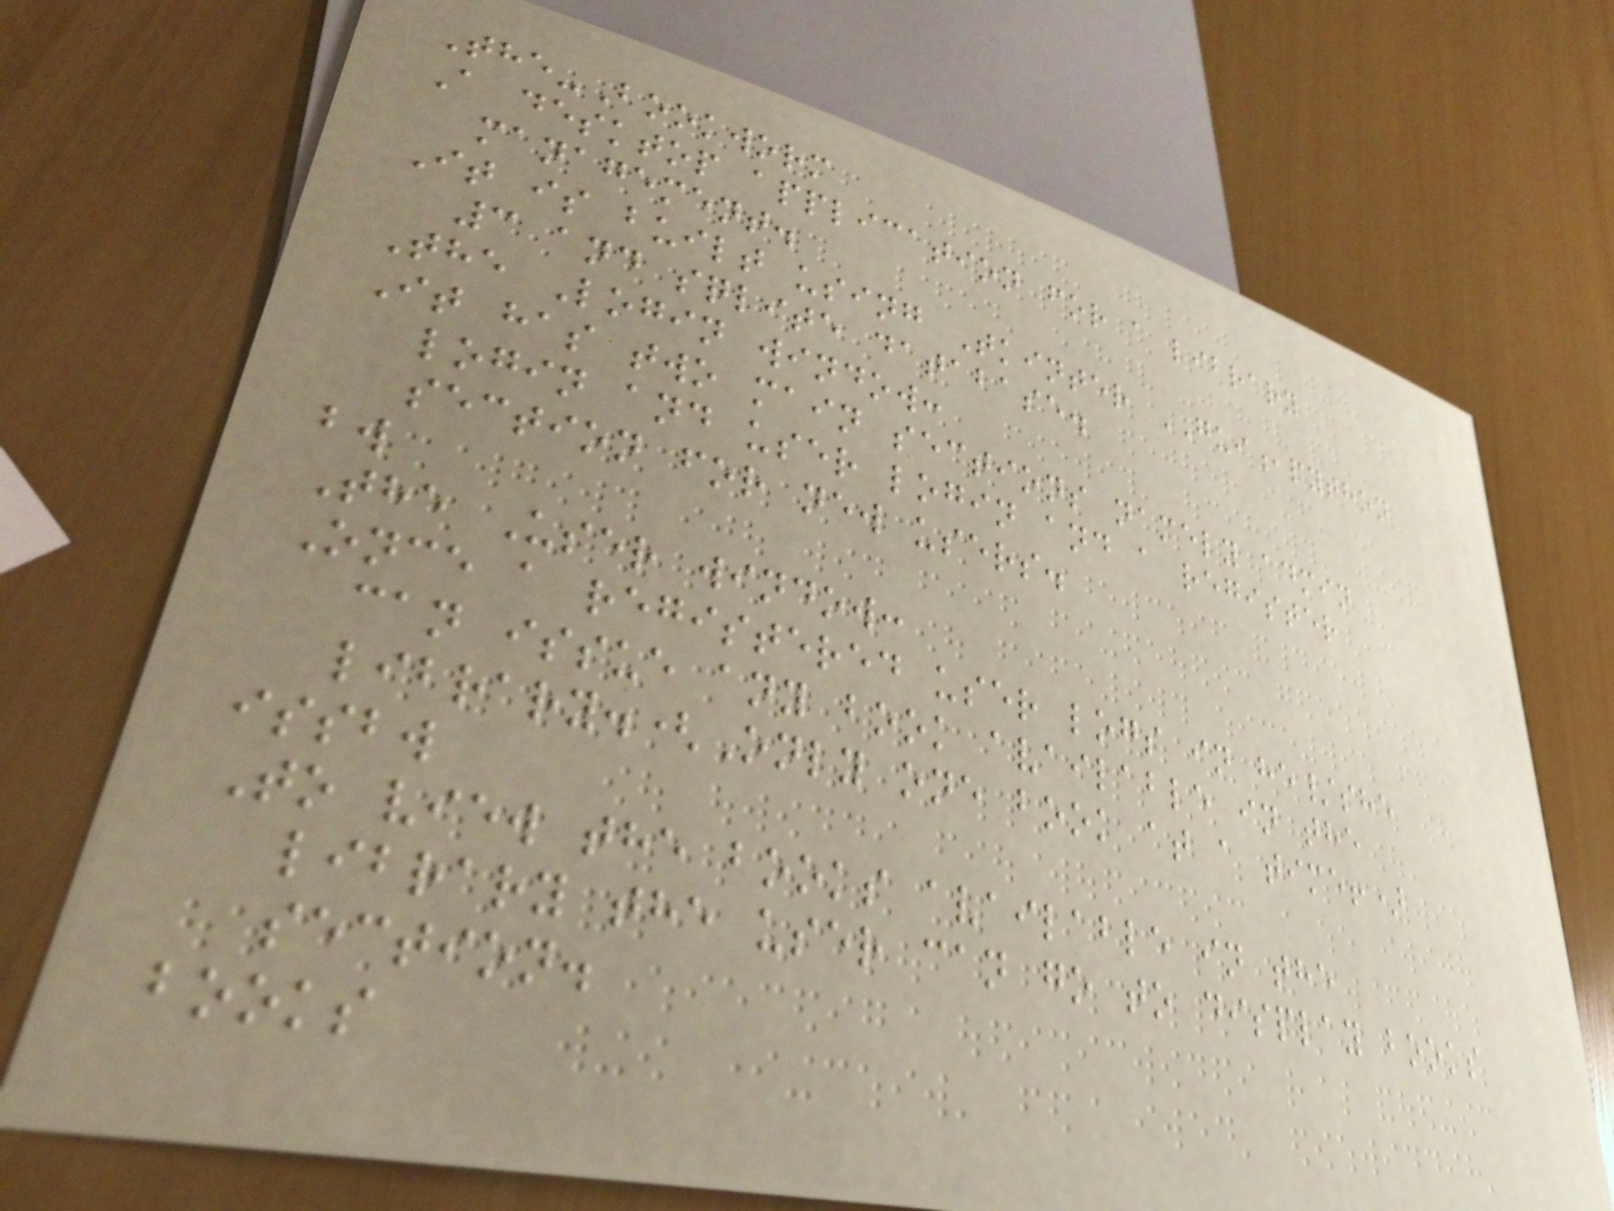The-Bookworm
A desktop application for a library
management.
It is built using Tkinter GUI,python
3 and sqlite database.
The Login window:
It has two main sections namely admin
login and user login and a register
section for new users.
bw
The User window:
Once a registered user logs in he/she
can issue any book available in the
library.(Only one book at a time!)
issbw
To view the books available in the
library the user can go to display books
section.
books
